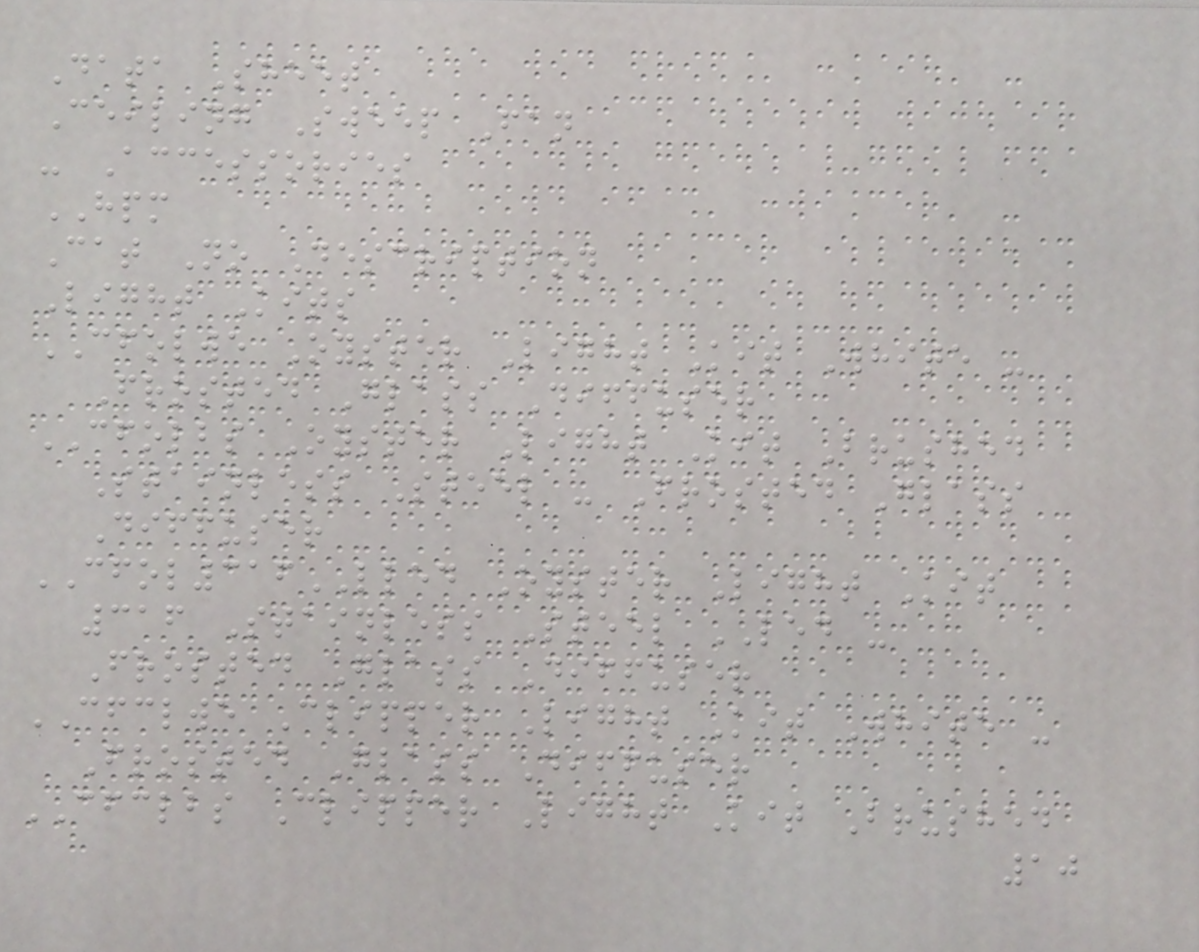Data Sheet
Ceiling Sweep Fan
- Accessories
HPM
Cat No Description
Light Kits
CFOLWE Oyster Light Kit White -
Frosted Glass Diffuser
CFOLBS Oyster Light Kit Brushed
Stainless Steel - Frosted Glass
Diffuser
CFOL316LLED Oyster Light Kit
316 Stainless Steel LED -
Frosted Glass Diffuser
CFCLWE Clipper Light Kit White -
Frosted Glass Diffuser
CFCLBS Clipper Light Kit Brushed
10
